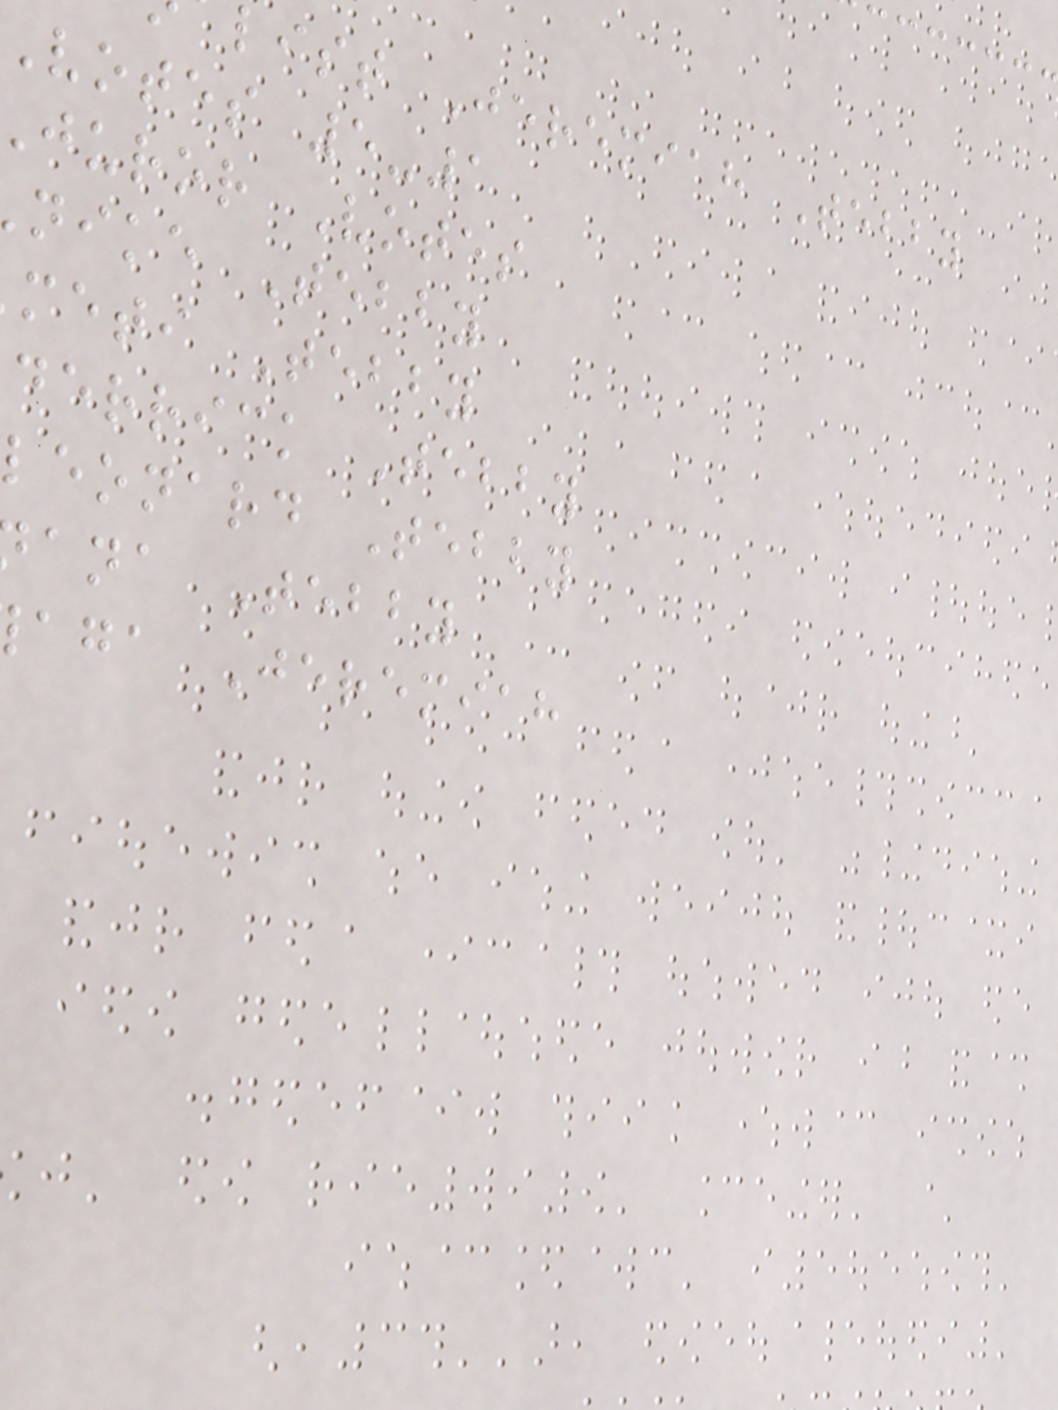list Jeremiah Tebby
Votes 5-1
juror Votes
nike Tebby
meti Tebby
derrick Tebby
leonard Tebby
ana Tebby
aga Jeremiah
